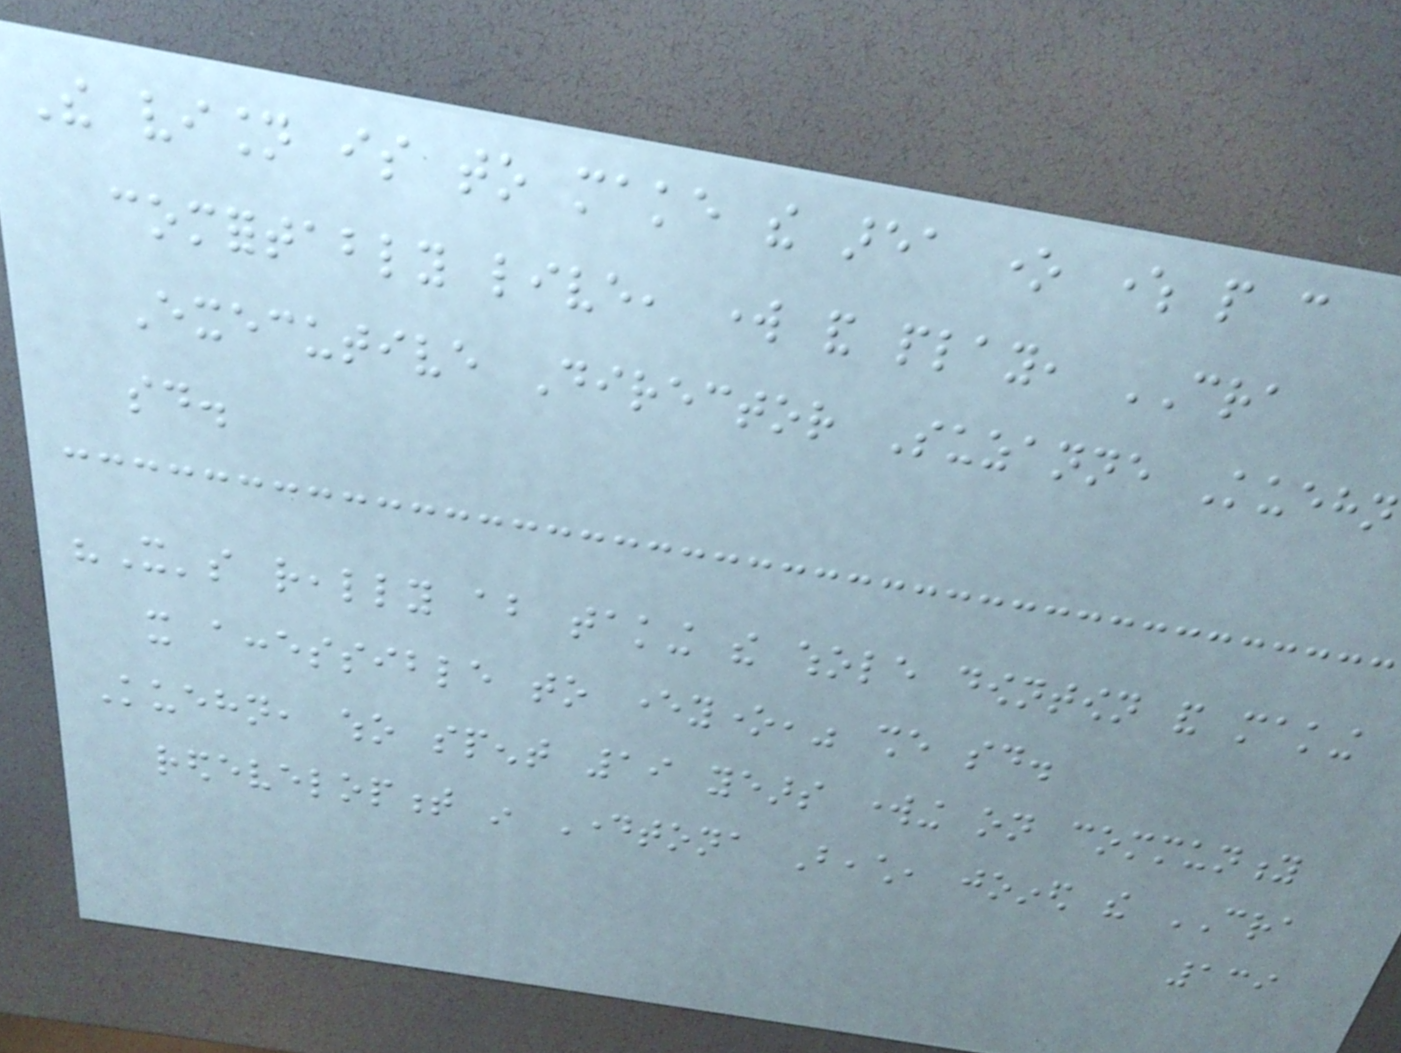The vision is to make the area one where people can
comfortably live, work and play, CRA
Executive Director Suzanne Kuehn
said.
"It's really about taking the whole downtown and making
it accessible to everyone," she said.
Kuehn, who spent 19 years working on community
redevelopment in Daytona Beach, joined the CRA
139
